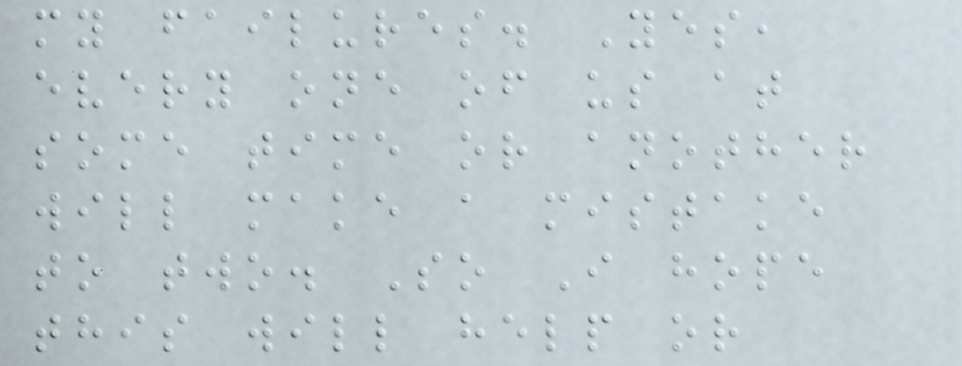my failures. Yes,
every one of us at
some time or another
will make a mistake
to two. So I hope
this will help or
